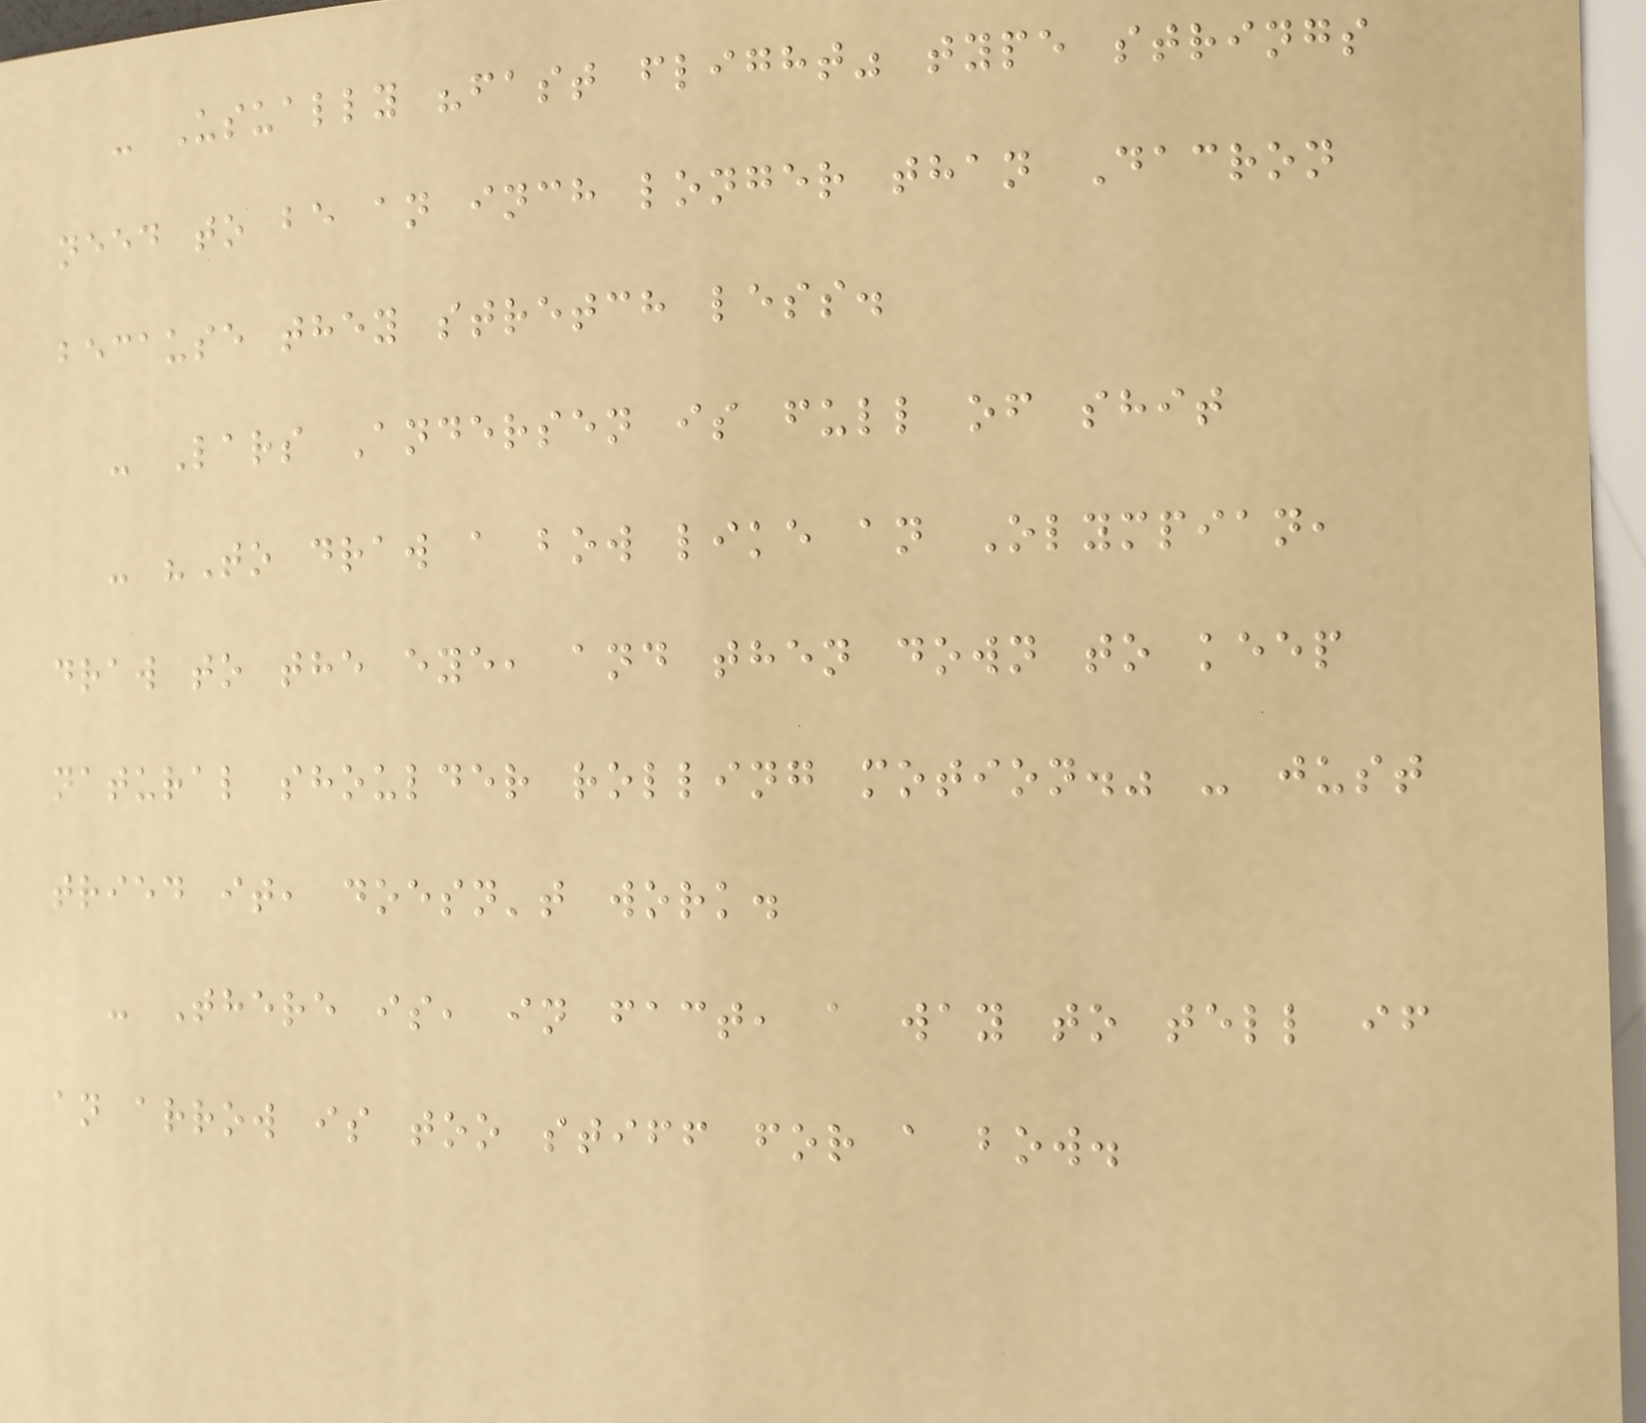- Usually "fast flight" type strings
need to be an inch longer than Dacron
because they stretch less.
- Lars Andersen is full of shit
- "To draw a bow like an Olympian,
draw to the eye, and then down to keep
natural shoulder rolling motion." - just
tried it, doesn't work.
- There is, in fact, a way to tell if
an arrow is too stiff for a bow.
